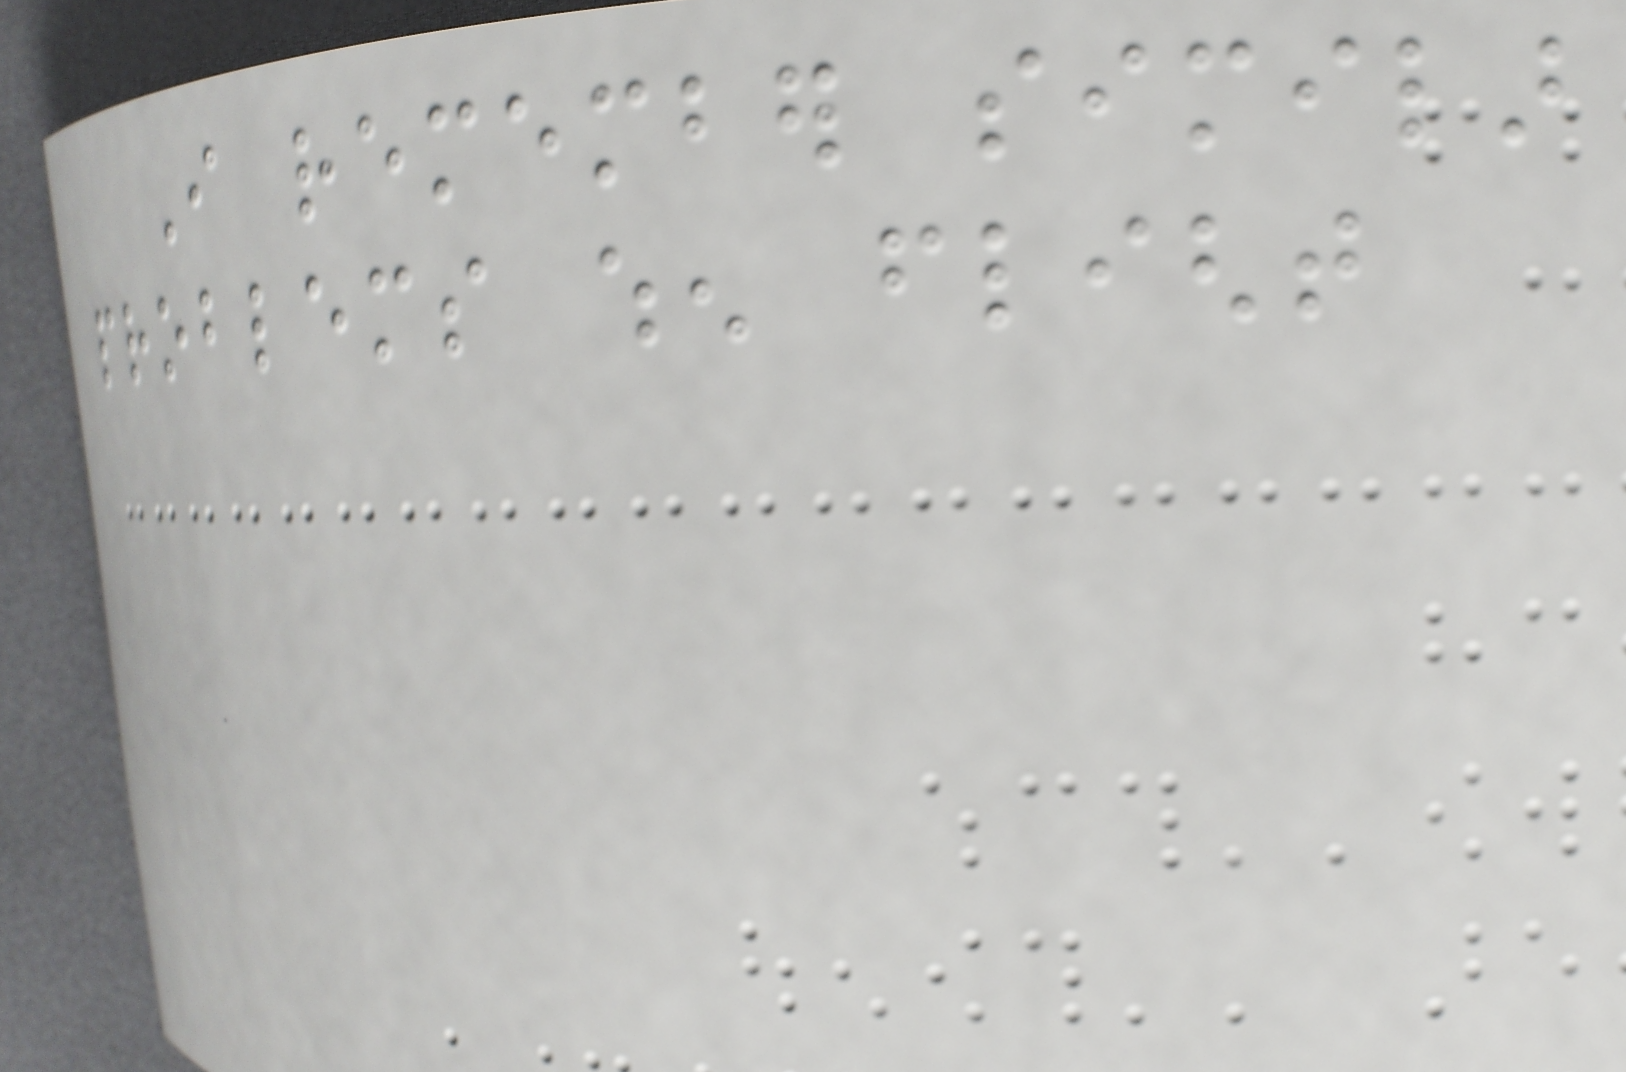I remember similar
problems when flight
